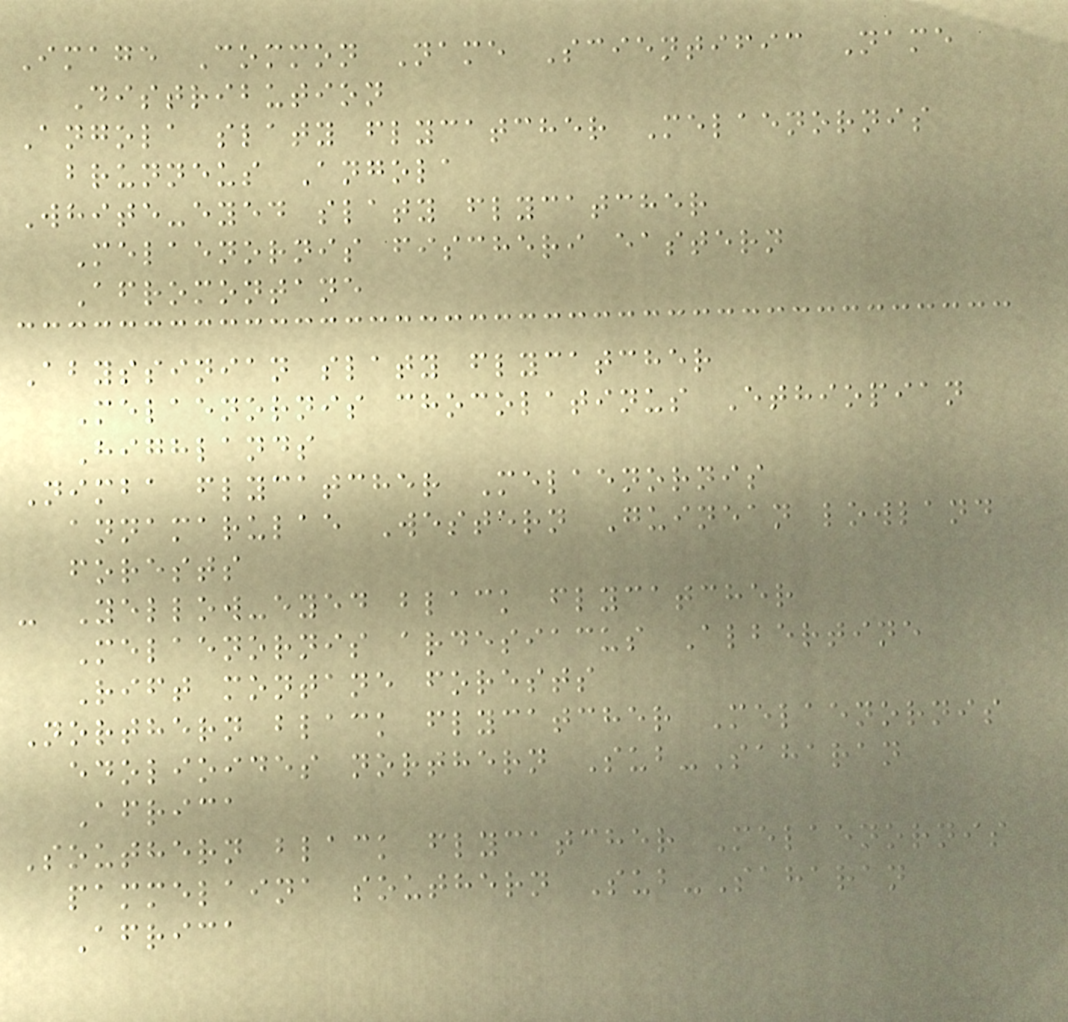Image Common Name Scientific Name
Distribution
Angola slaty flycatcher Melaenornis
brunneus Angola
White-eyed slaty flycatcher
Melaenornis fischeri eastern
Afromontane
Abyssinian slaty flycatcher
Melaenornis chocolatinus Ethiopian
Highlands
Nimba flycatcher Melaenornis
annamarulae Western Guinean lowland
forests
- Yellow-eyed black flycatcher
Melaenornis ardesiacus Albertine
Rift montane forests
Northern black flycatcher Melaenornis
edolioides northern Sub-Saharan
Africa
Southern black flycatcher Melaenornis
pammelaina southern Sub-Saharan
Africa
